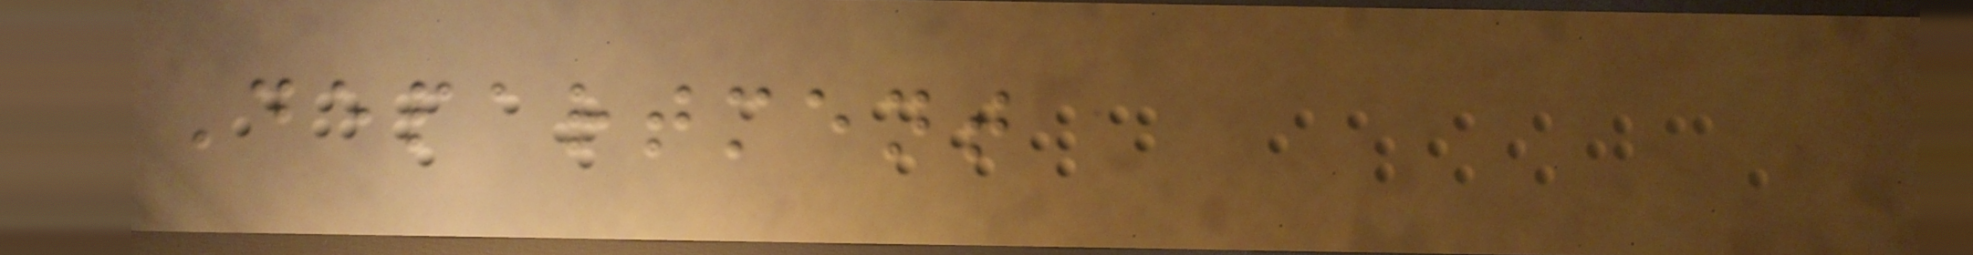Department
